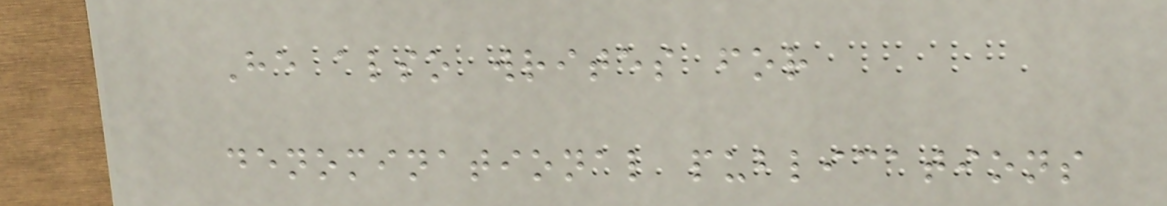He also writes for
denominational publications
